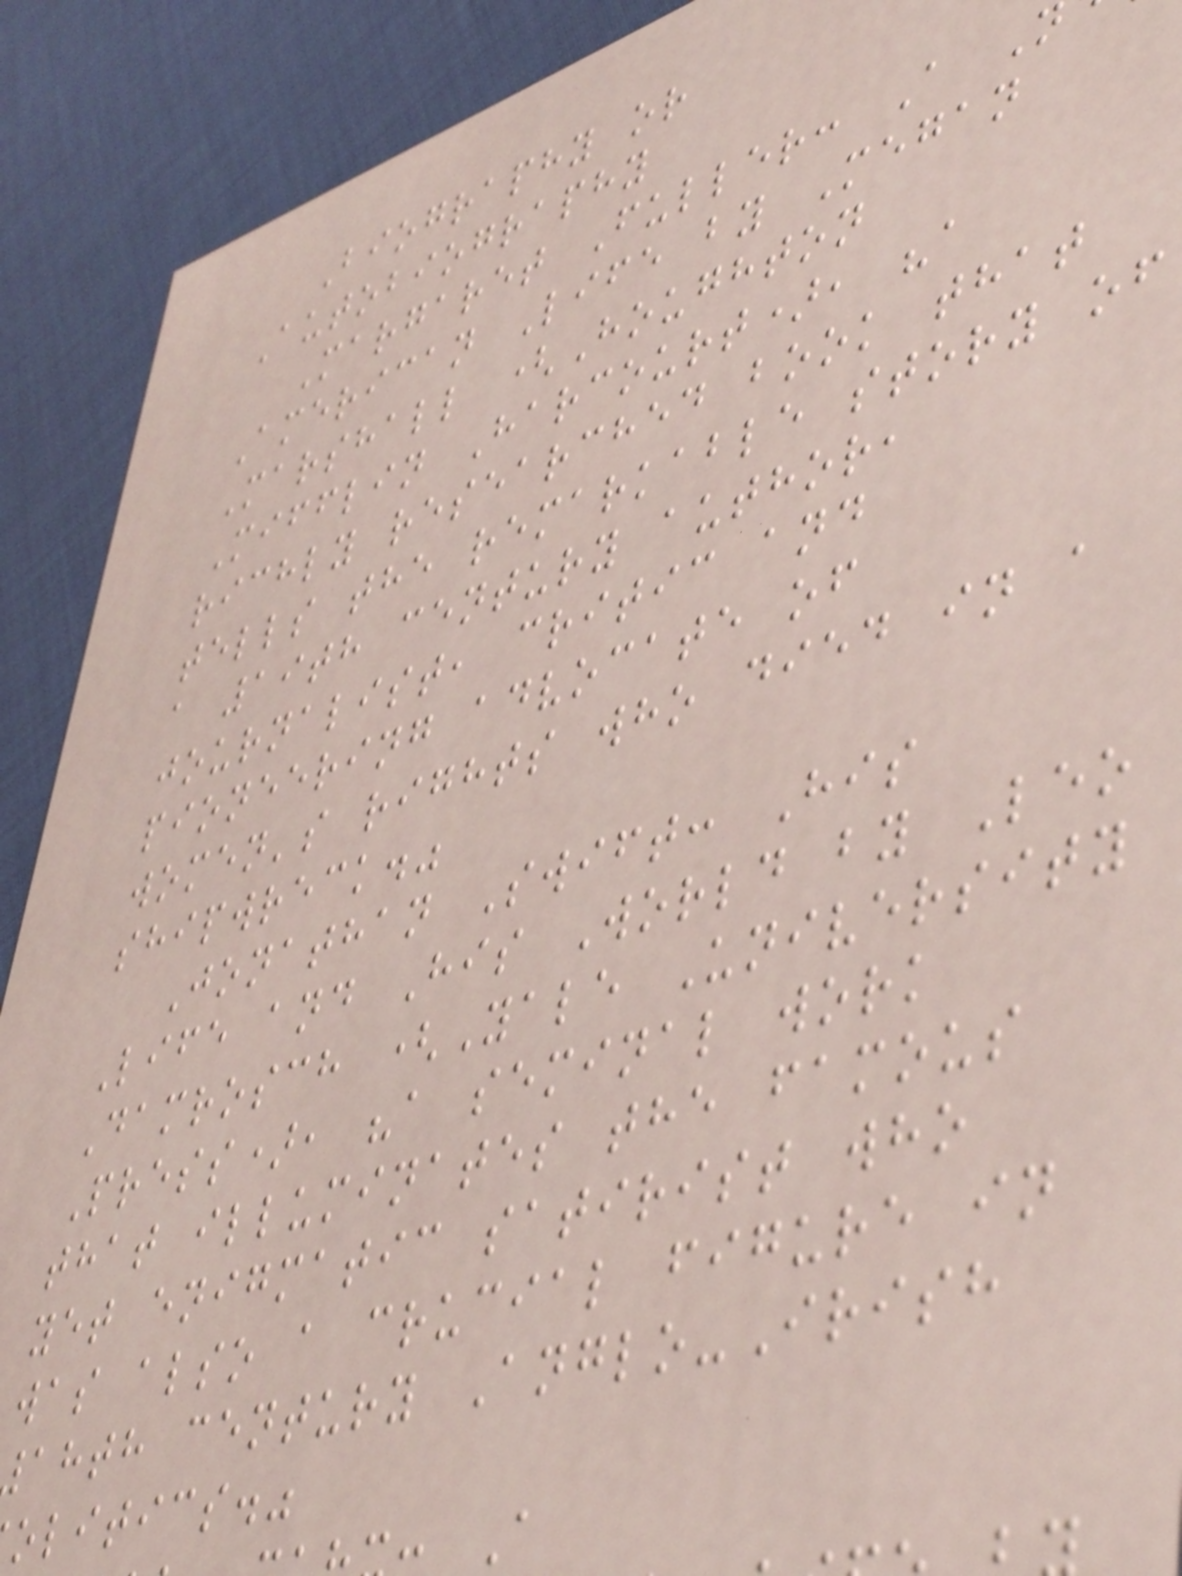Biography or
Autobiography
Margaret Fuller: A
American Life by Megan
Marshall (Houghton
Mifflin Harcourt), "a
richly researched book that
tells the remarkable story of
a 19th century author,
journalist, critic and
pioneering advocate of
women's rights who died in a
shipwreck."
Jonathan Swift: His
Life and His World by Leo
Damrosch (Yale University
Press), "a seminal work
that illuminates the famous
yet enigmatic satirist who
was also a crucial figure in
ahth century Anglo-Irish
olitics."
